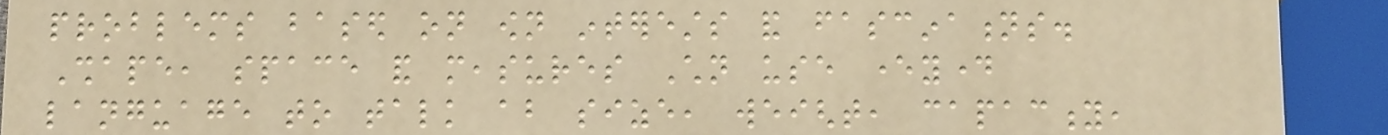problems based on own interests and fascinations.
Shape, space and measures Children use everyday
language to talk about size, weight, capacity,
